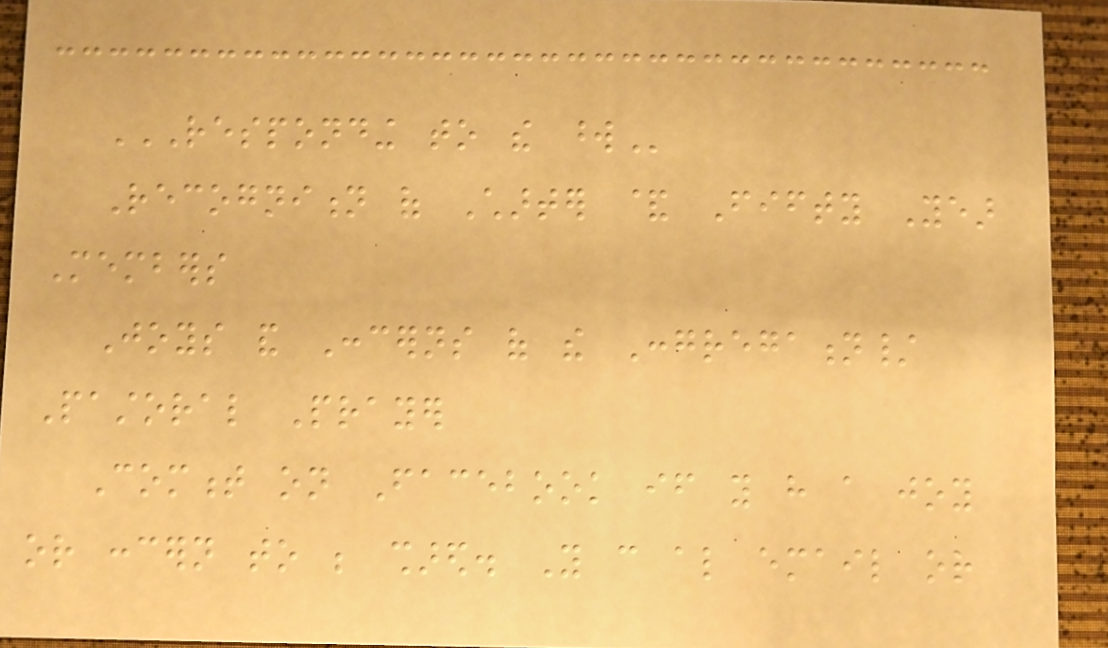RESPONDING TO THE WORD
Recognition of Charter & Fifty Year
Members
Joys and Concerns of the Congregation/
Pastoral Prayer
Comment on Facebook if you have a joy
or concern to be shared. You can also email or
